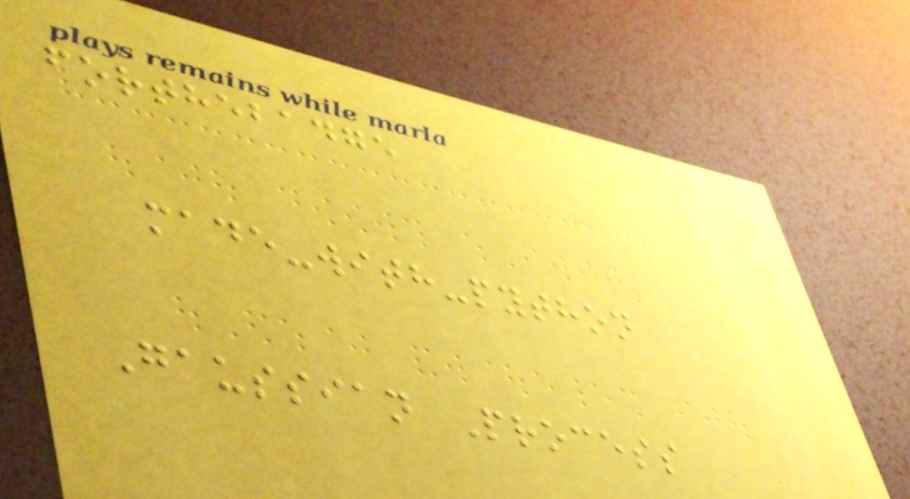forthebadge
made-with-python
Gaussian Process
